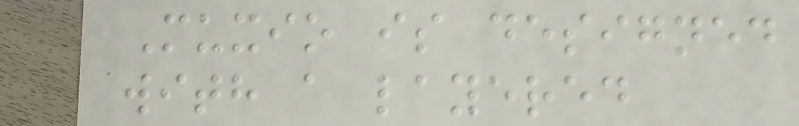Muxio is designed
with a layered
